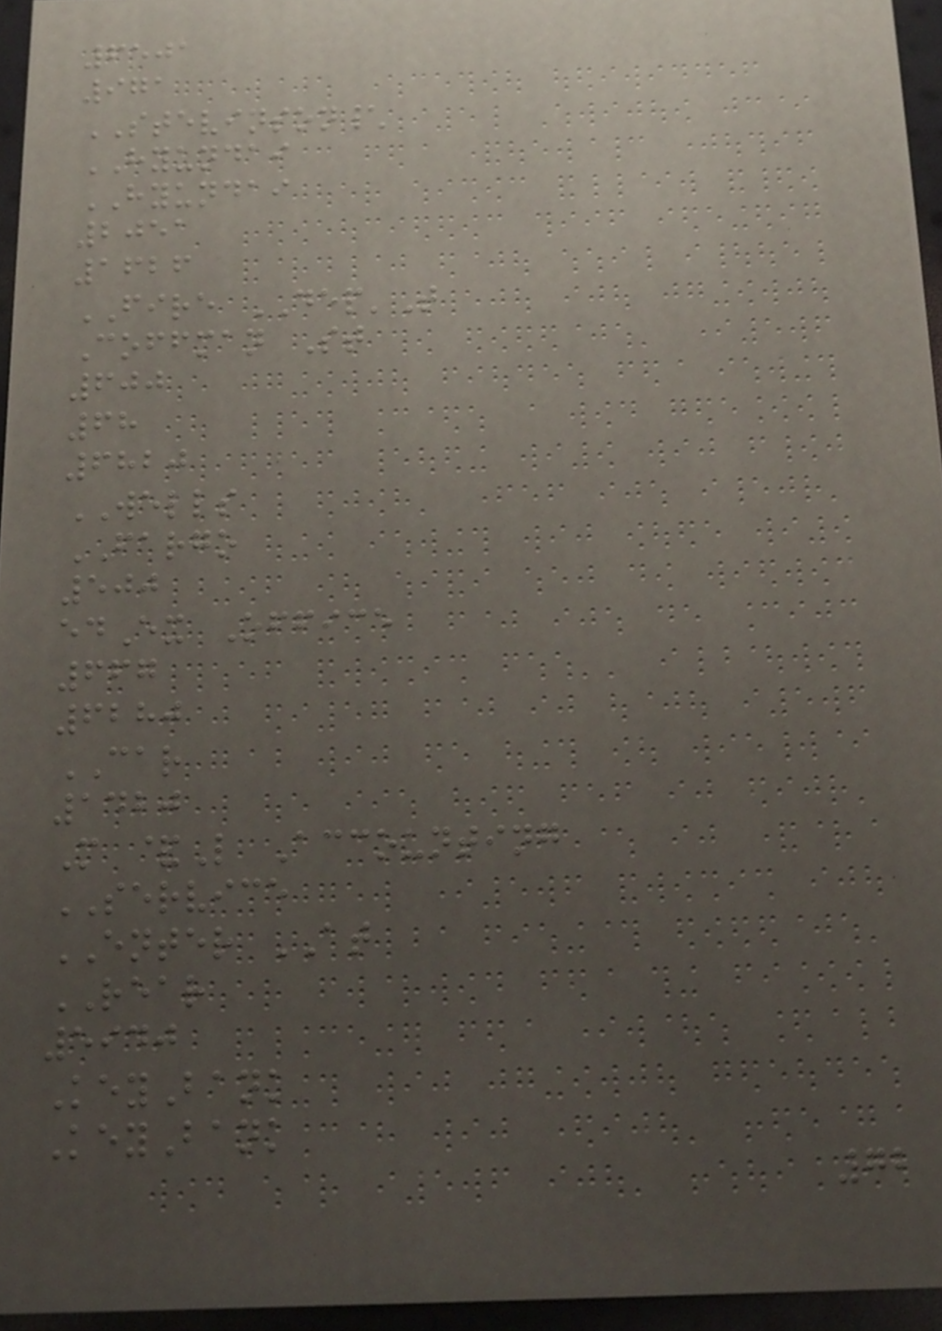6501
971
STEVINSON\
HYUNDAI
HYUNDAI
2051
1626
FIRE DEP'T
Coffman St
600
68
6820
WELLS
FARGO
500
edEx Office
667
6280
CAR
1420
M &L Accounting
SERVICE
ENTER AT
REAR
5940
KeyBank
KeyBank
72
